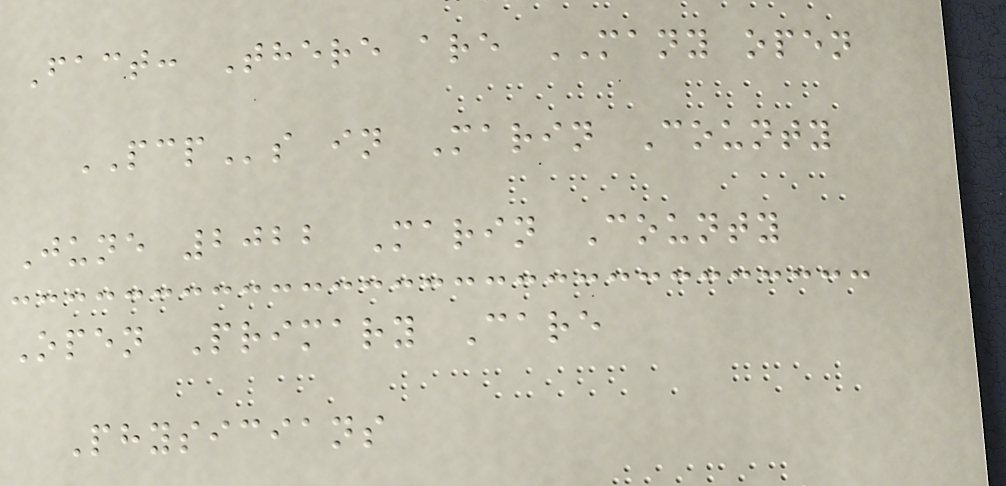Fact: There are MANY open
PCPs in Marin County
June 2022 Marin County
Open Primary Care
Physicians
